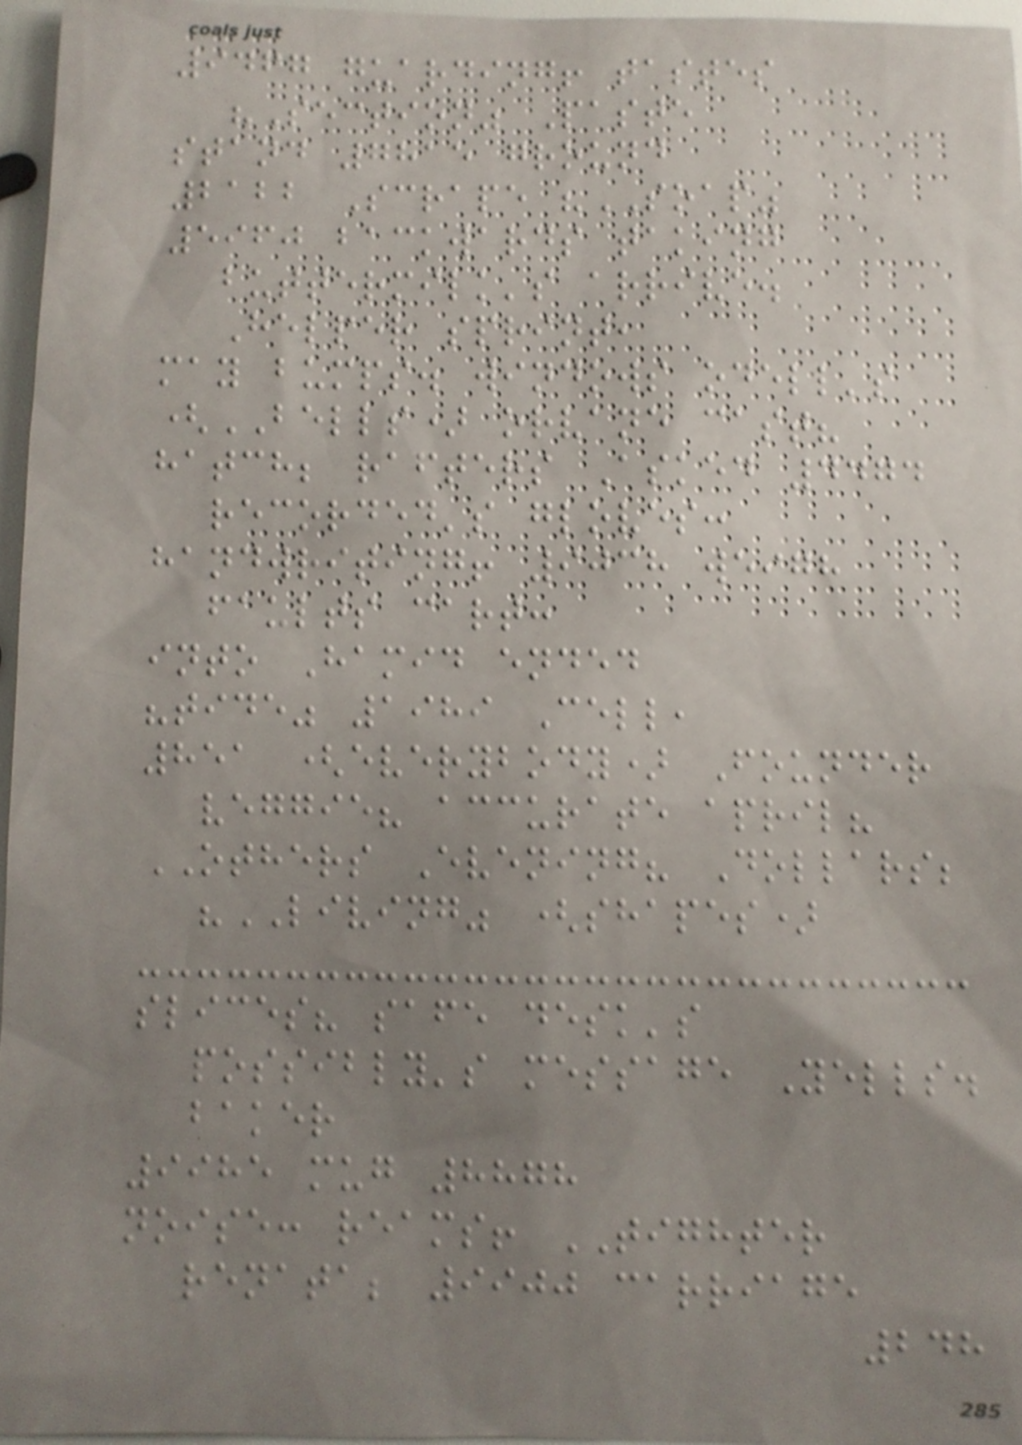9467 guarding! tastes
"Section" Paste
stand 7815 ground
2122 Scrape "SOAP"
5960 backwards taking
buttermilk's arrive.
Helper sprint,
may bumps. windows odell's
(BELLS) orvane cast?
hatch; rafters Asked 4474
recorded's gloves:
handwriting! 9038 weigh
faults cart:
into Hamid ended
"tide" 1989 Cell,
851 (everybody) Founder
veggie? accurate april?
OTHERS Evening? Dollars;
"LIVING" (shapes)
slices? safe desk's
possibly's message Yells.
baker
9985 mug 8878
noise: reams! TIGHTER
renata; 9900 carriage
248
